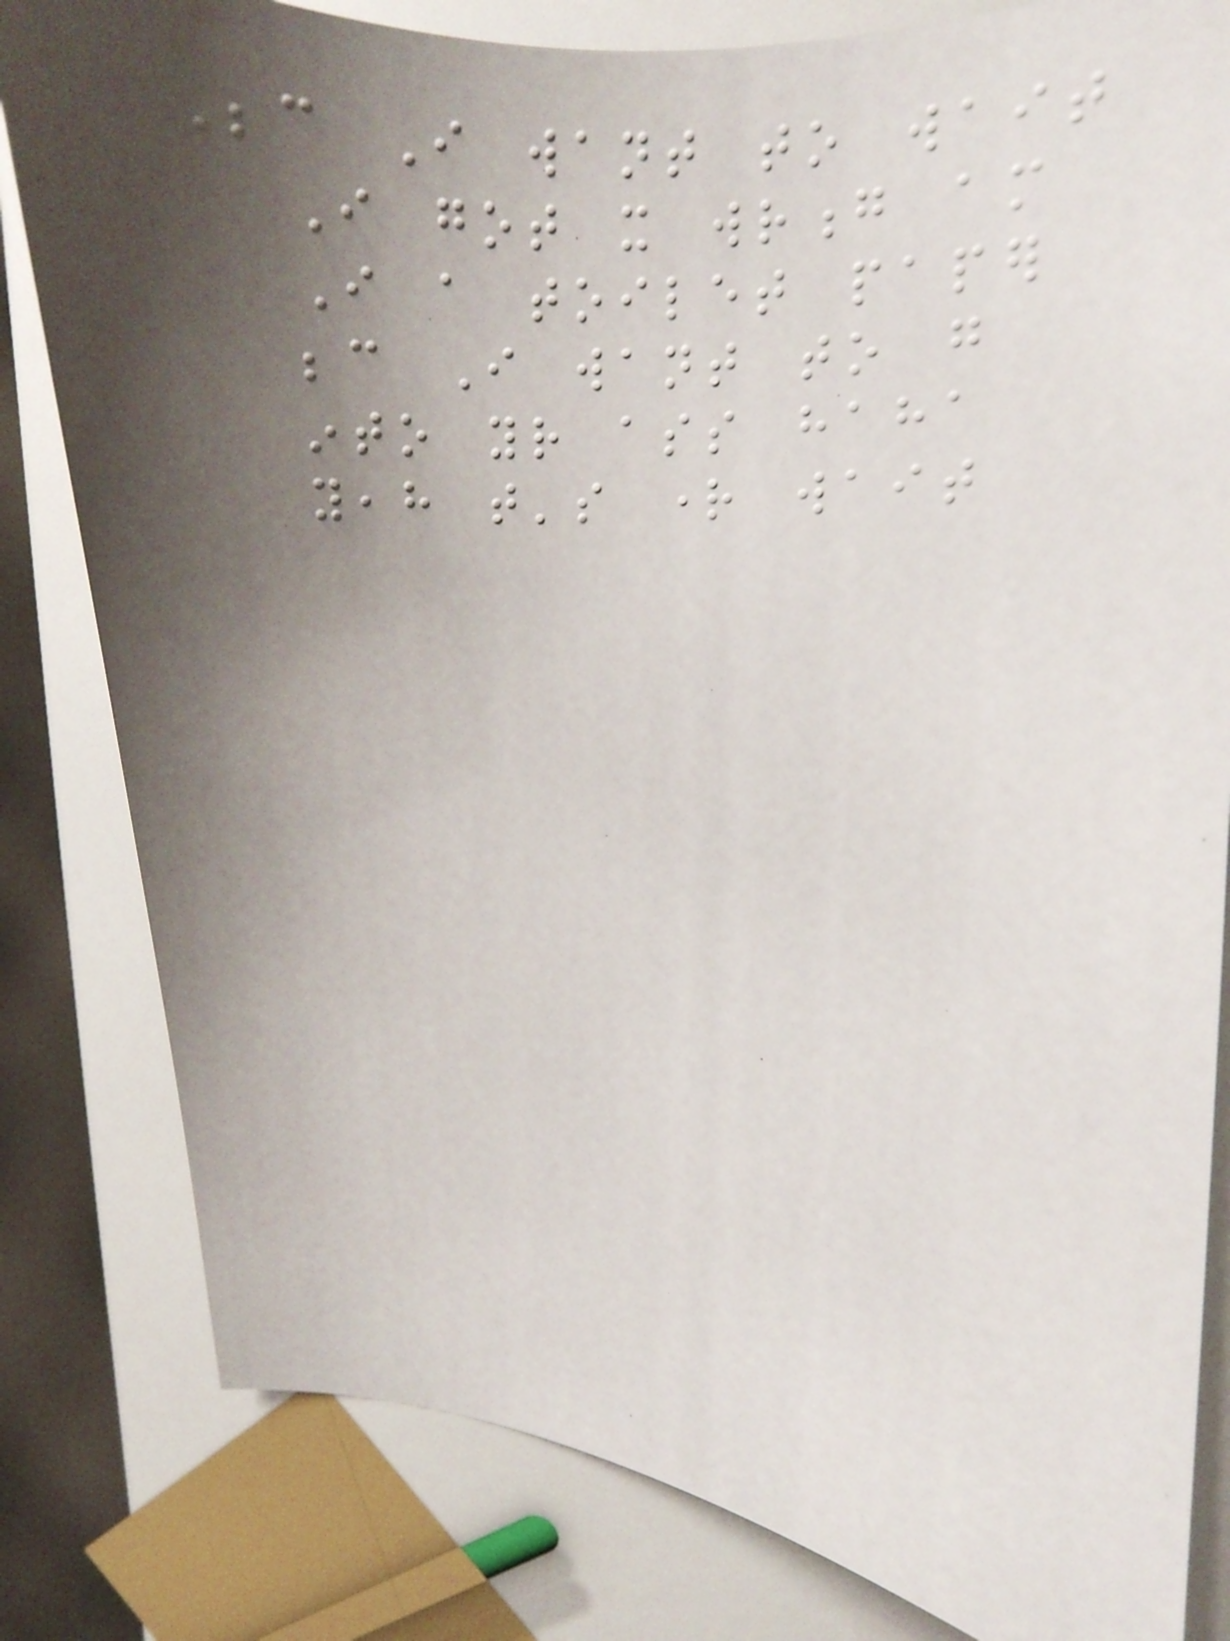Because I want to wait
I got it wrong am
I a toilet paper
because I want to go
into your ass haha
yeah that's right wait
